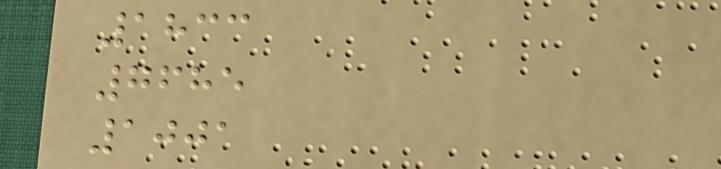1833
7685
1001
